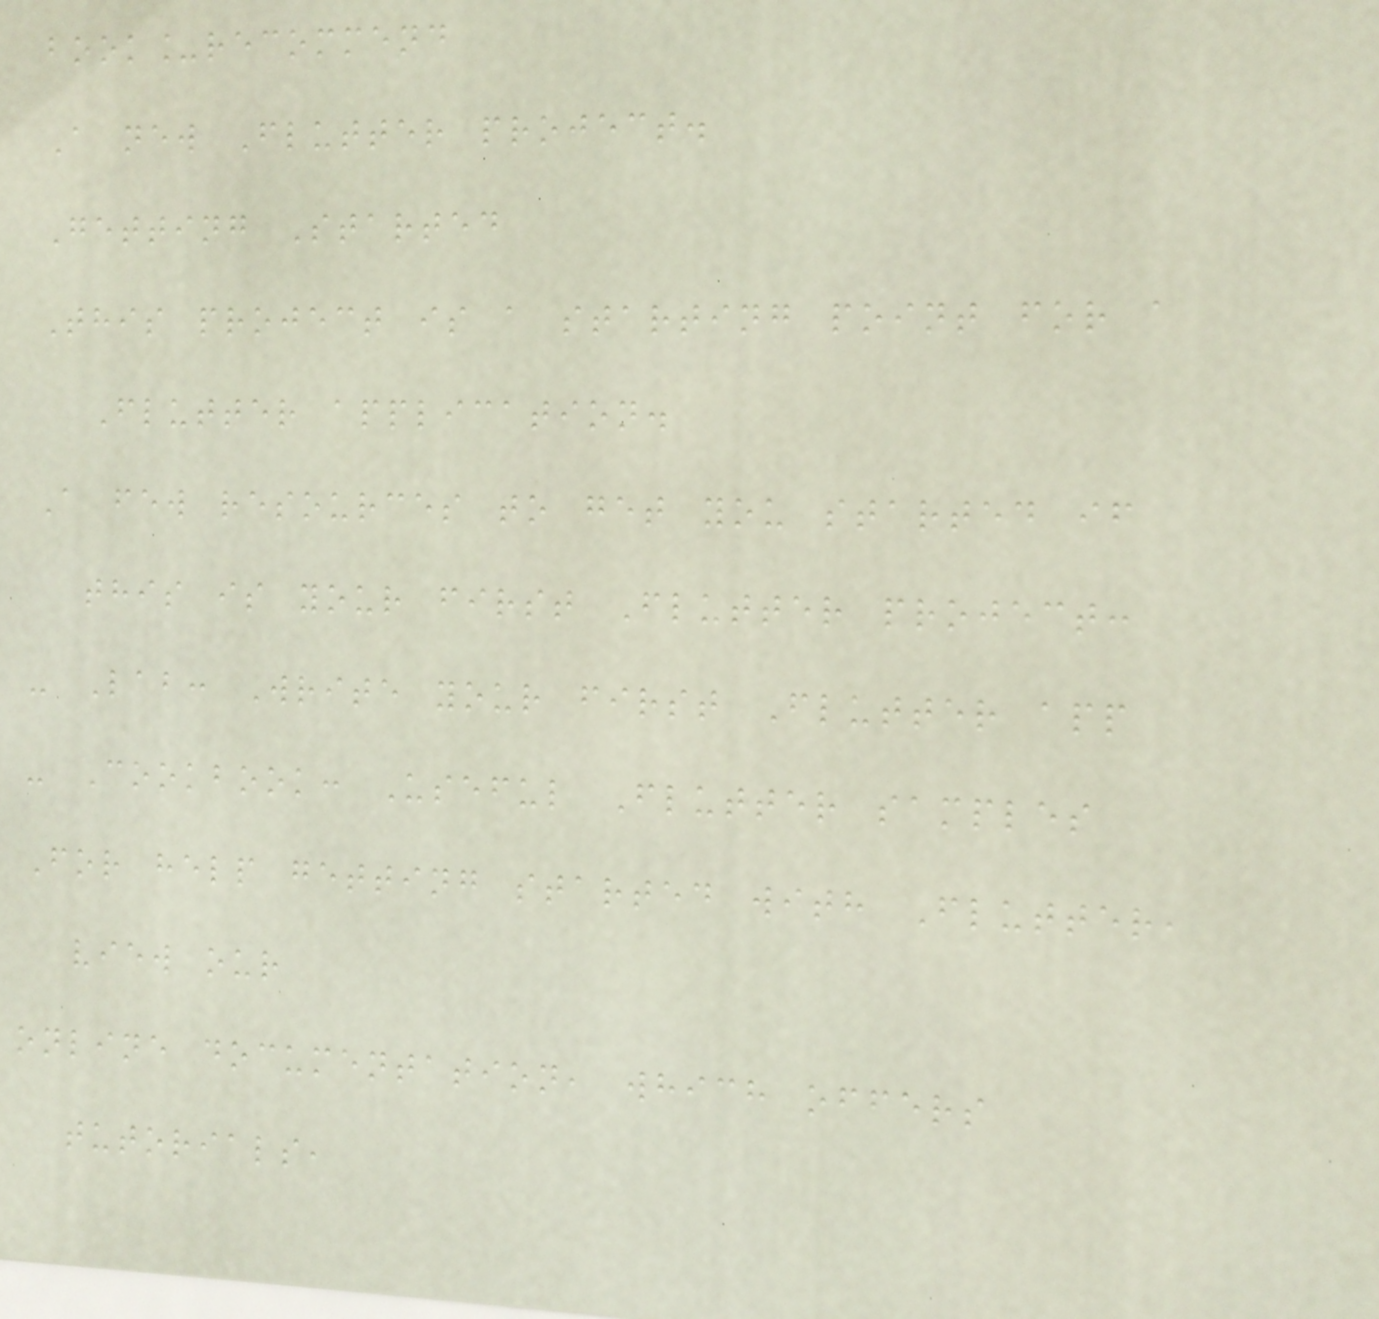book_recommend
A new Flutter project.
Getting Started
This project is a starting point for a
Flutter application.
A few resources to get you started if
this is your first Flutter project:
- Lab: Write your first Flutter app
- Cookbook: Useful Flutter samples
For help getting started with Flutter,
view our
online documentation, which offers
tutorials,
